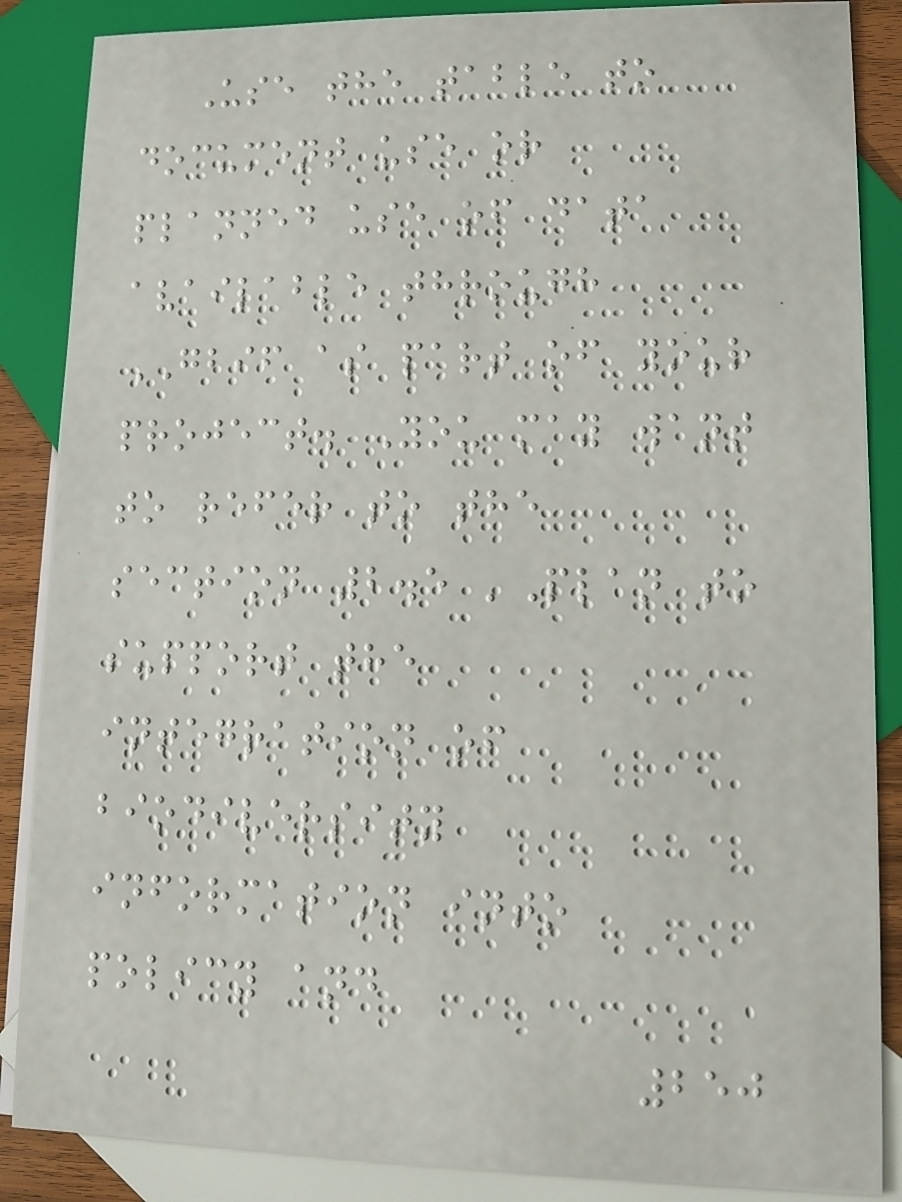Use the table to
document use or
planned use of data
available through
GBIF as part of your
project. You may want
to refer to the
section 2.5 'Plan to
support the
integration of
biodiversity
information into
policy and
250
